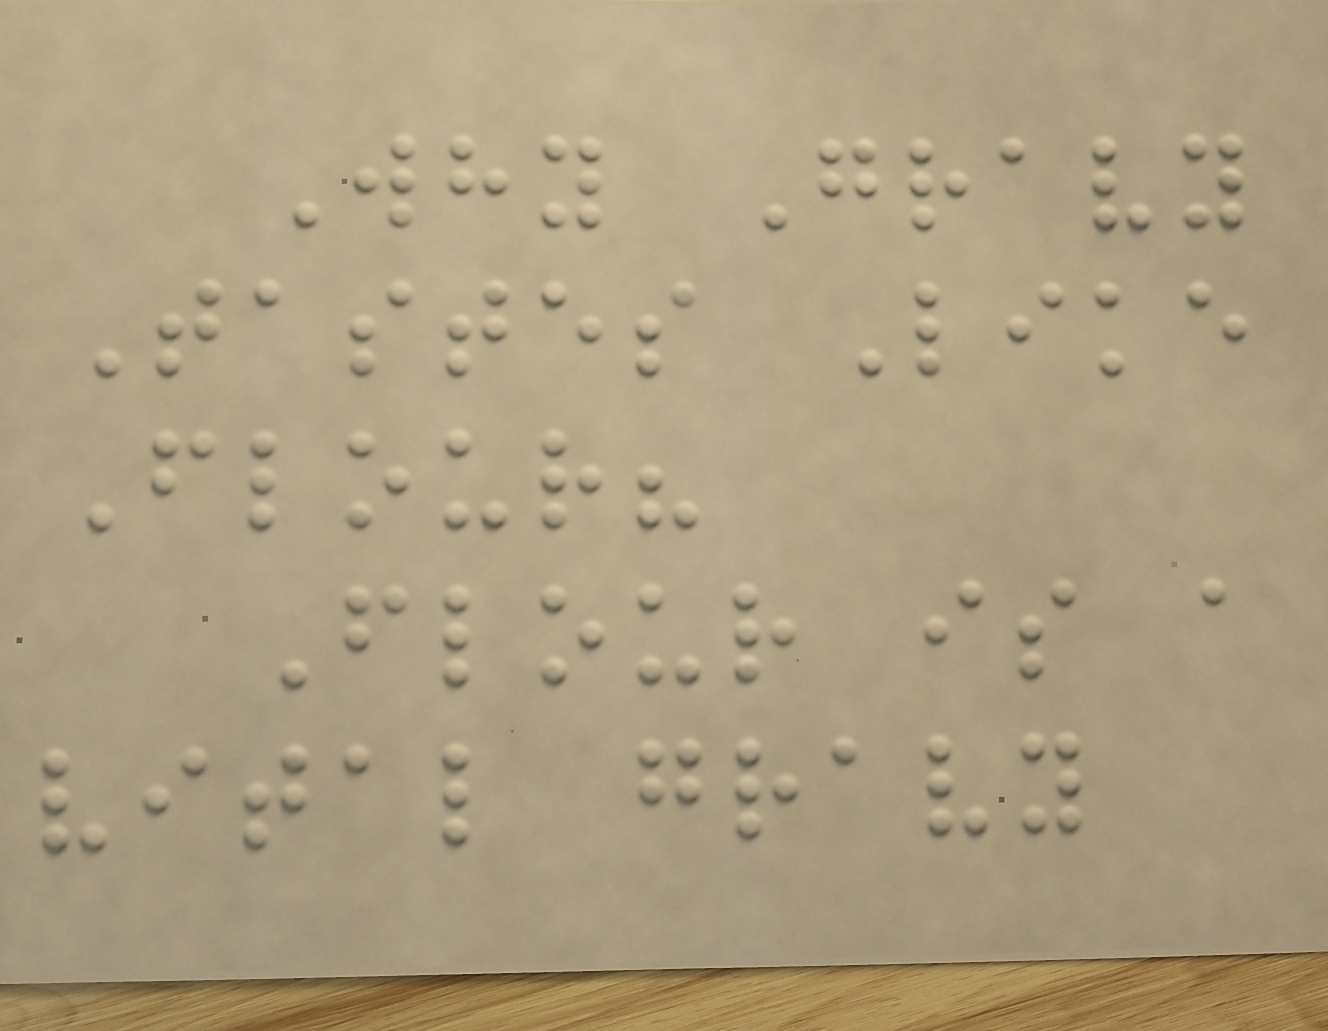Why Gravy
Tastes Like
Flour?
Flour is a
vital gravy
